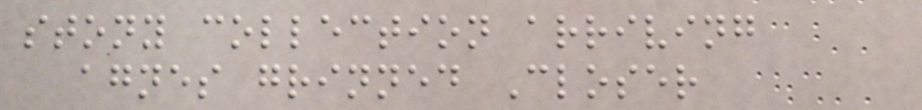stony collection arriving
agnes grinned Closer
